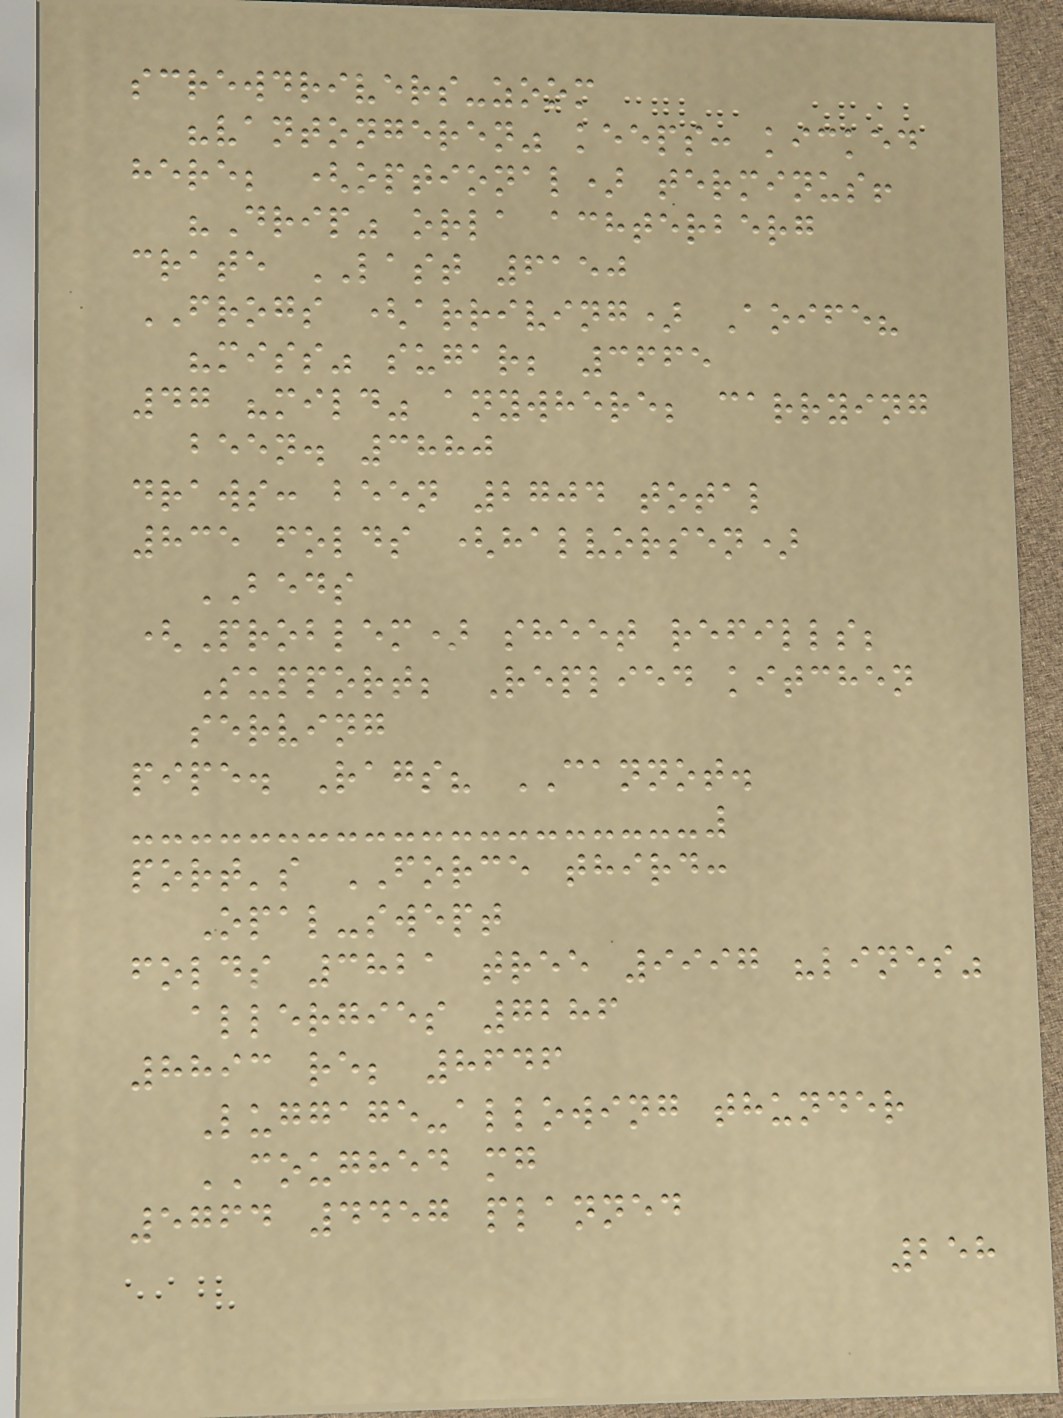screwdrivers-zoom
"vantongeren" keeps: kicked
here; (optional) terminus!
"Drip" orla achterberg
crate LAST 6150
FROGS (arriving) Aoife?
"miss" sugar; 3665
47 "mild" anywhere; carrying
been. 3880
draws: been 2704 total
835 folds (halvorsen)
BEDS
(Problem) sheet refills;
Support; Replied kitchen
serving
pipe. Rags? CANNOT.
port's FORCE third:
Opal-swept
folds 3821 tree 9997 "lines"
allergies 7286
8893 re; 8646
Luggage-allowing thunder
COUGHED mg
5764 4457 planned
258
